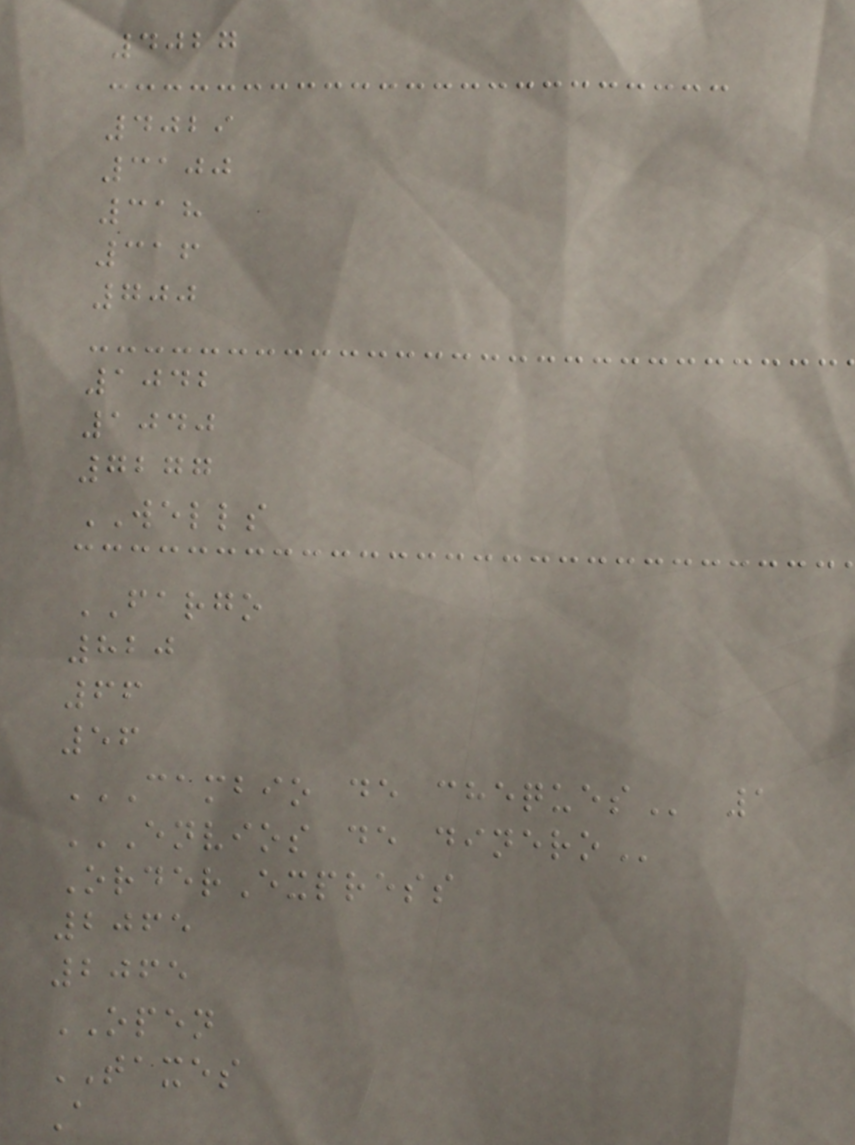4027
4029
3100
318
316
700
1042
1040
7277
WELLS
FARGO
820
66
56
CAMBIO DE CHEQUES 1
ENVIOS DE DINERO
OrderExpress
2065
2065
OPEN
TAXES
A
